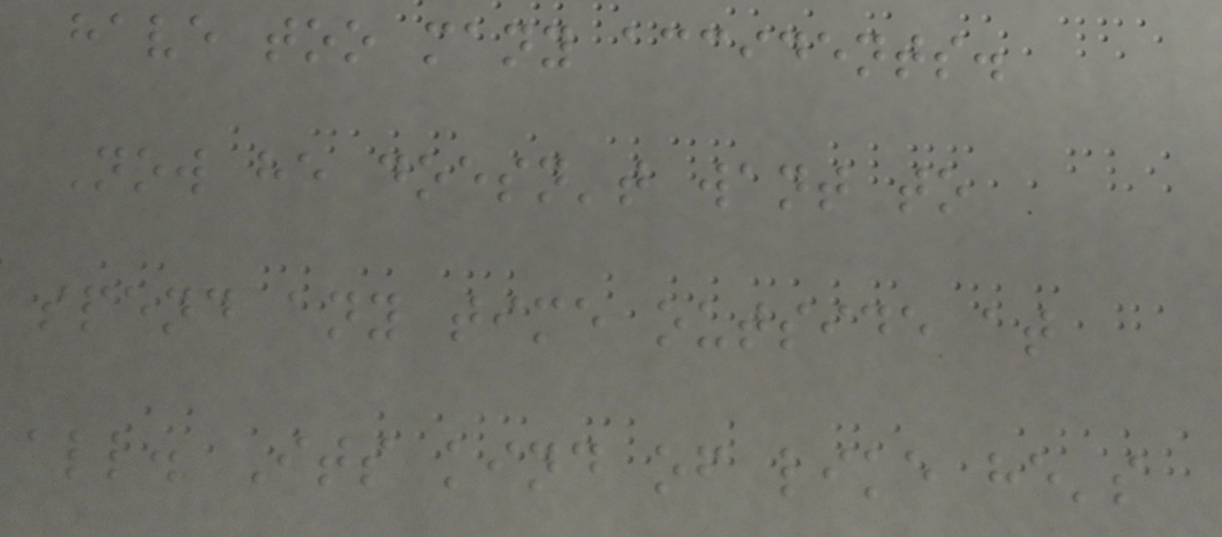have too many accidents.
Now he doesn't want to
spend any time outside at
all. Its kind of like he's
